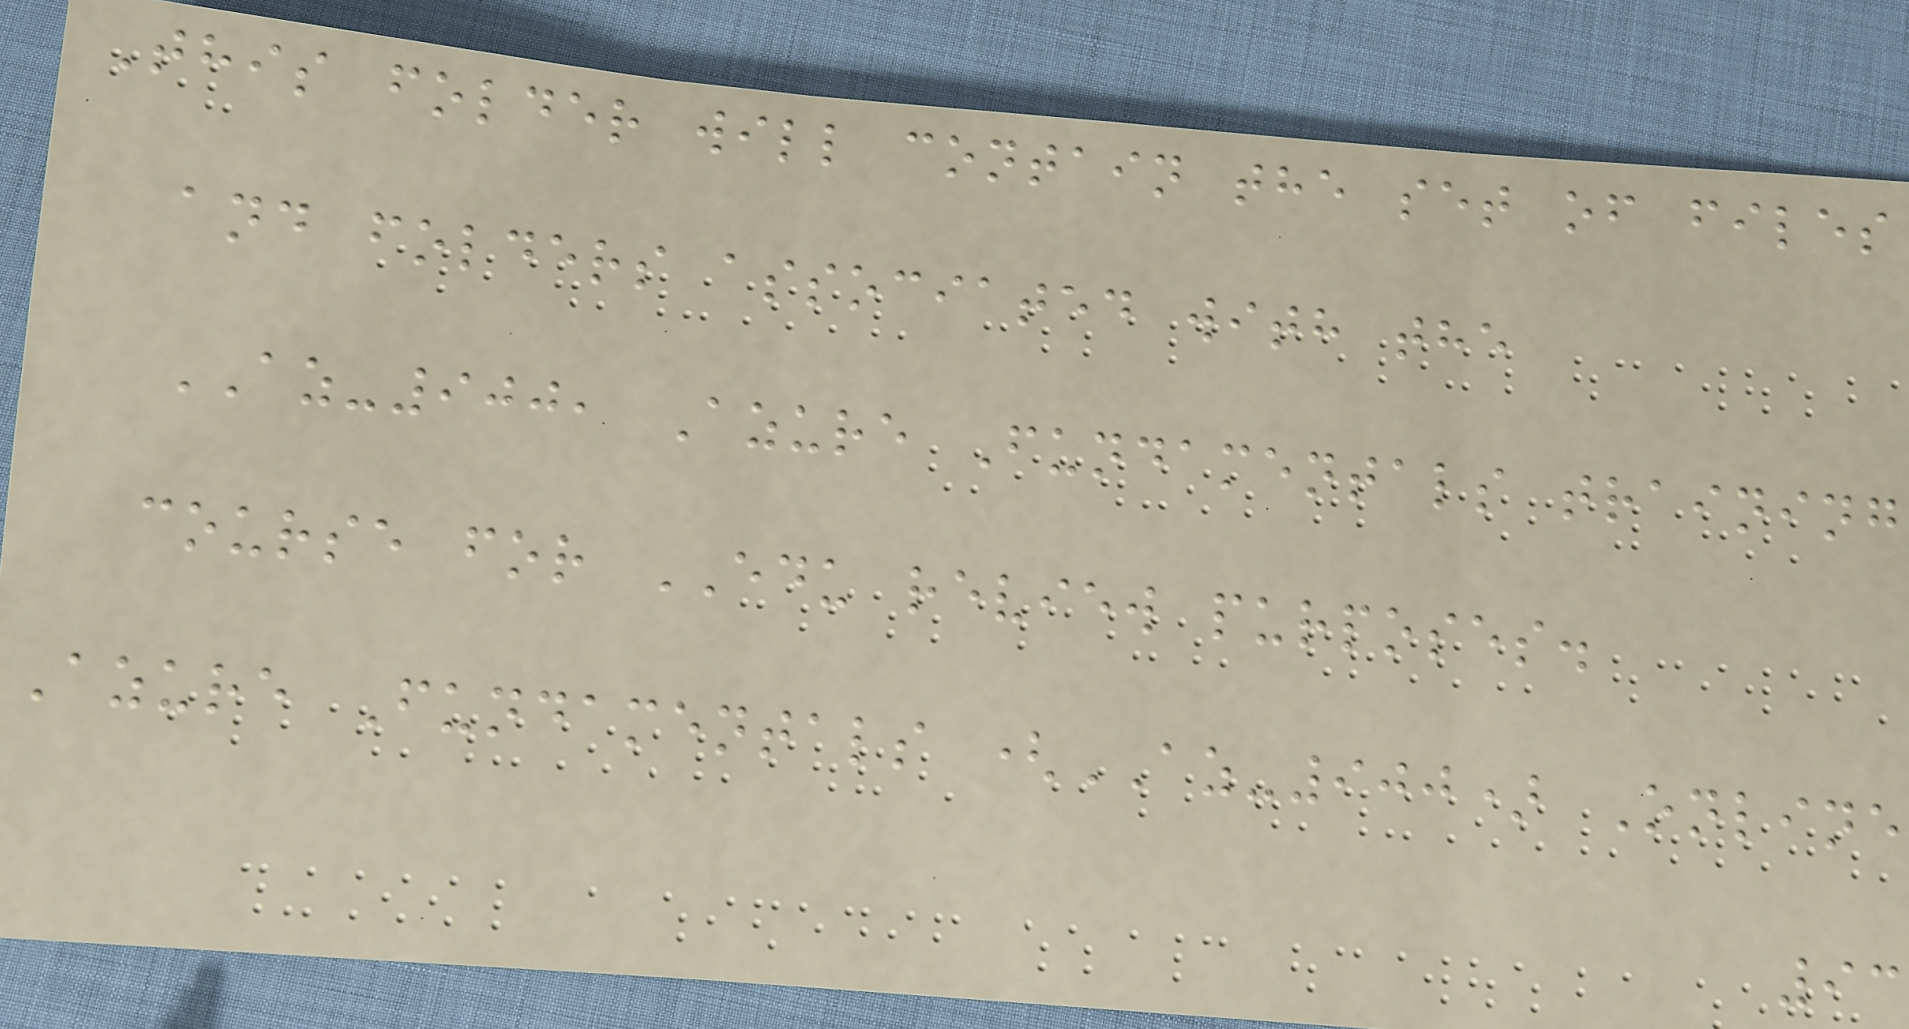This folder will contain the set of files
and folders associated with the
AZ-900, Azure Fundamentals training
course for EDU review purposes.
Azure Fundamentals (AZ-900) Online
93
